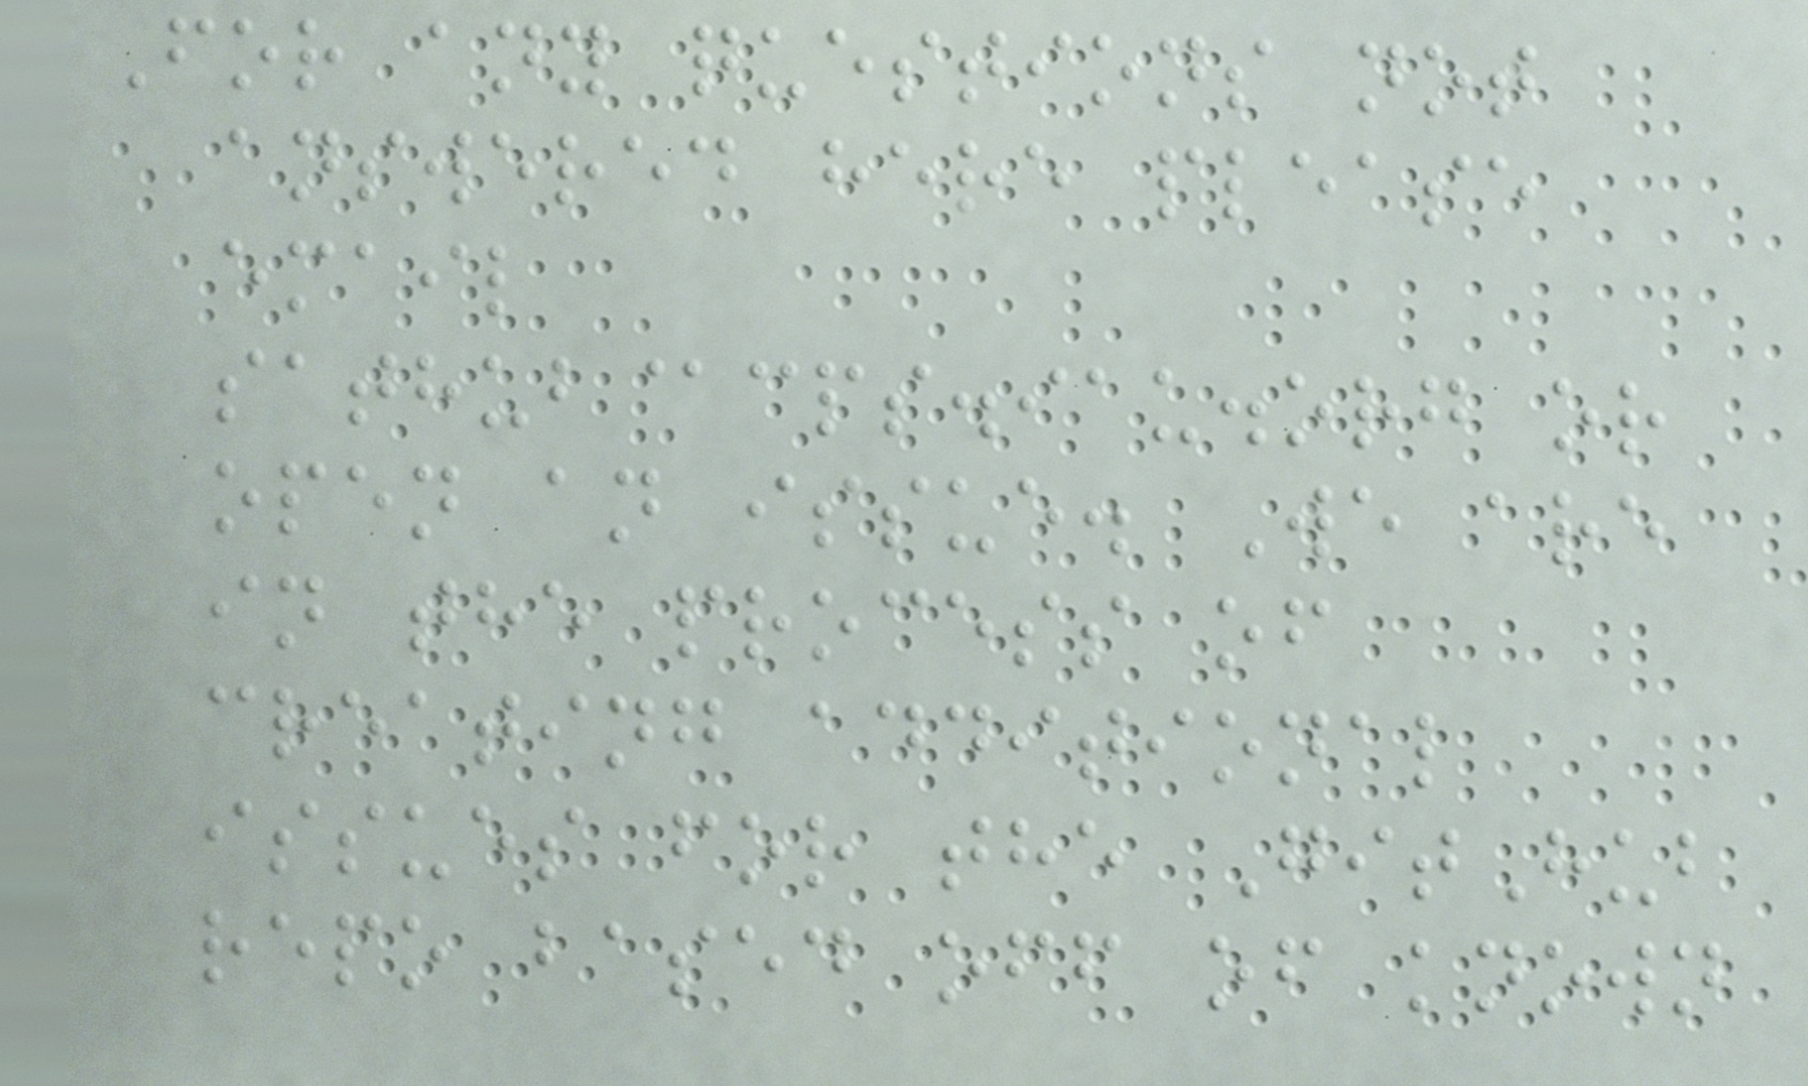For any questions not
answered here please
email
sathub@cps.iau.org or
open an issue. We are
in the process of
creating additional
issues for the GitHub
repo based off of known
